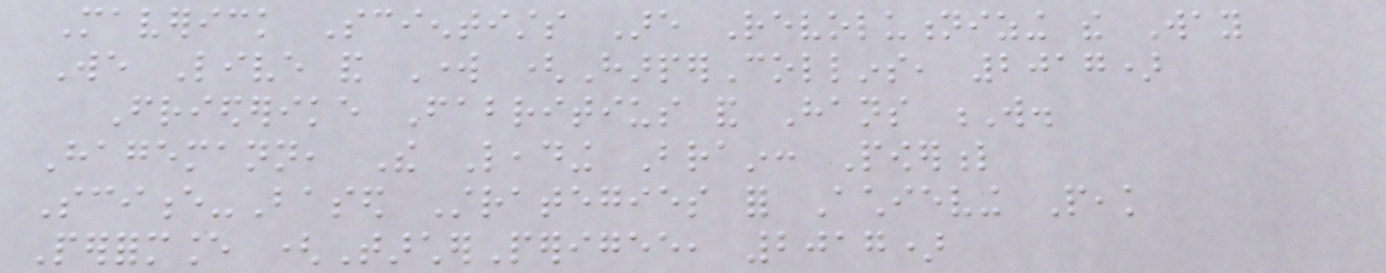Maverick Scientists Are Revolutionizing the Way
We Live and Work (HarperCollins, 2017)
Friederike Fabritius and Hans W.
Hagemann, The Leading Brain: Powerful
Science-Based Strategies for Achieving Peak
Performance (TarcherPerigee, 2017)
